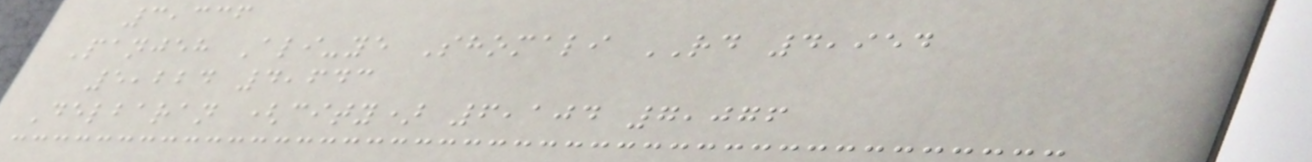3,336
Panjeh Ali-ye Shomali RD 4,954
5,224 4,643
Delbaran (city) 6,104 7,076
